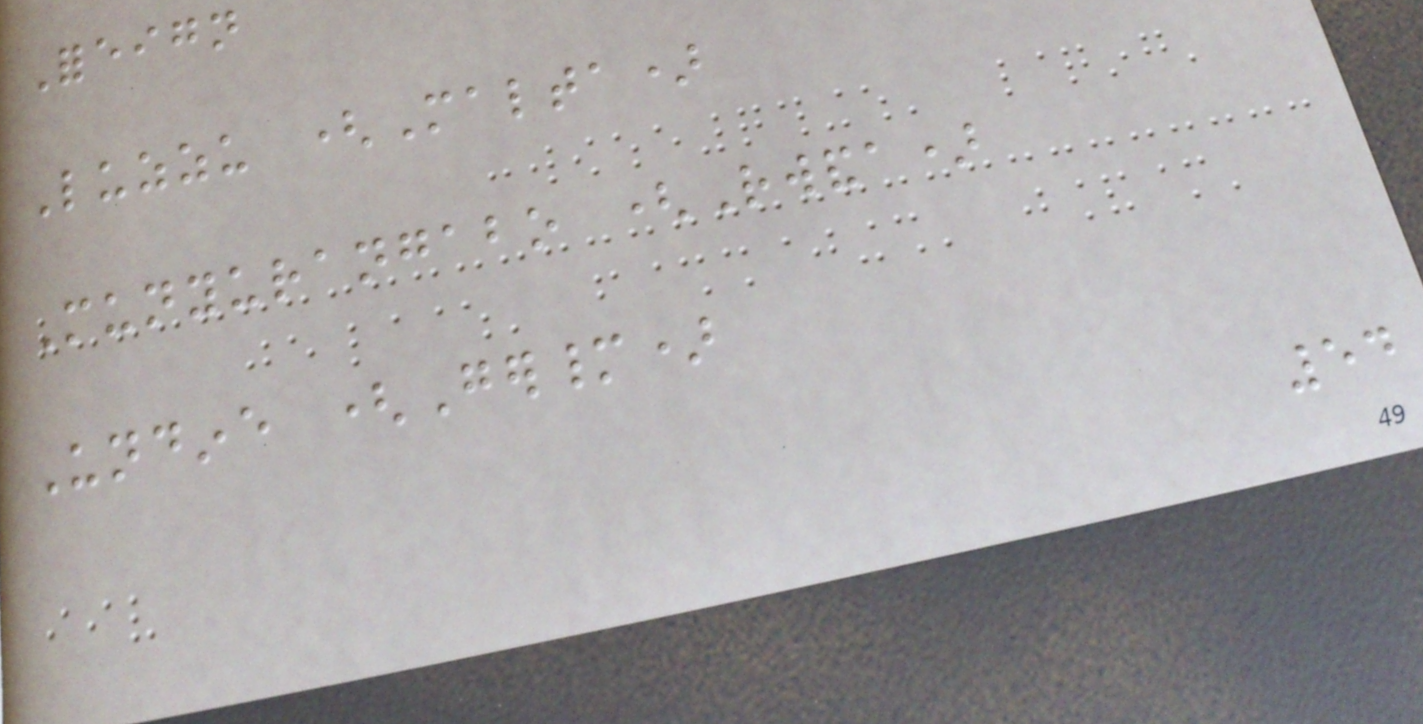Foreign
Luzzu (Malta)
Munyurangabo (Rwanda)
Undine (Germany)
54
